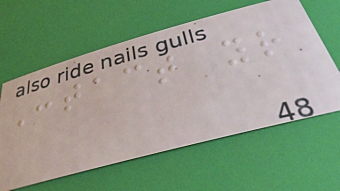Contact your
